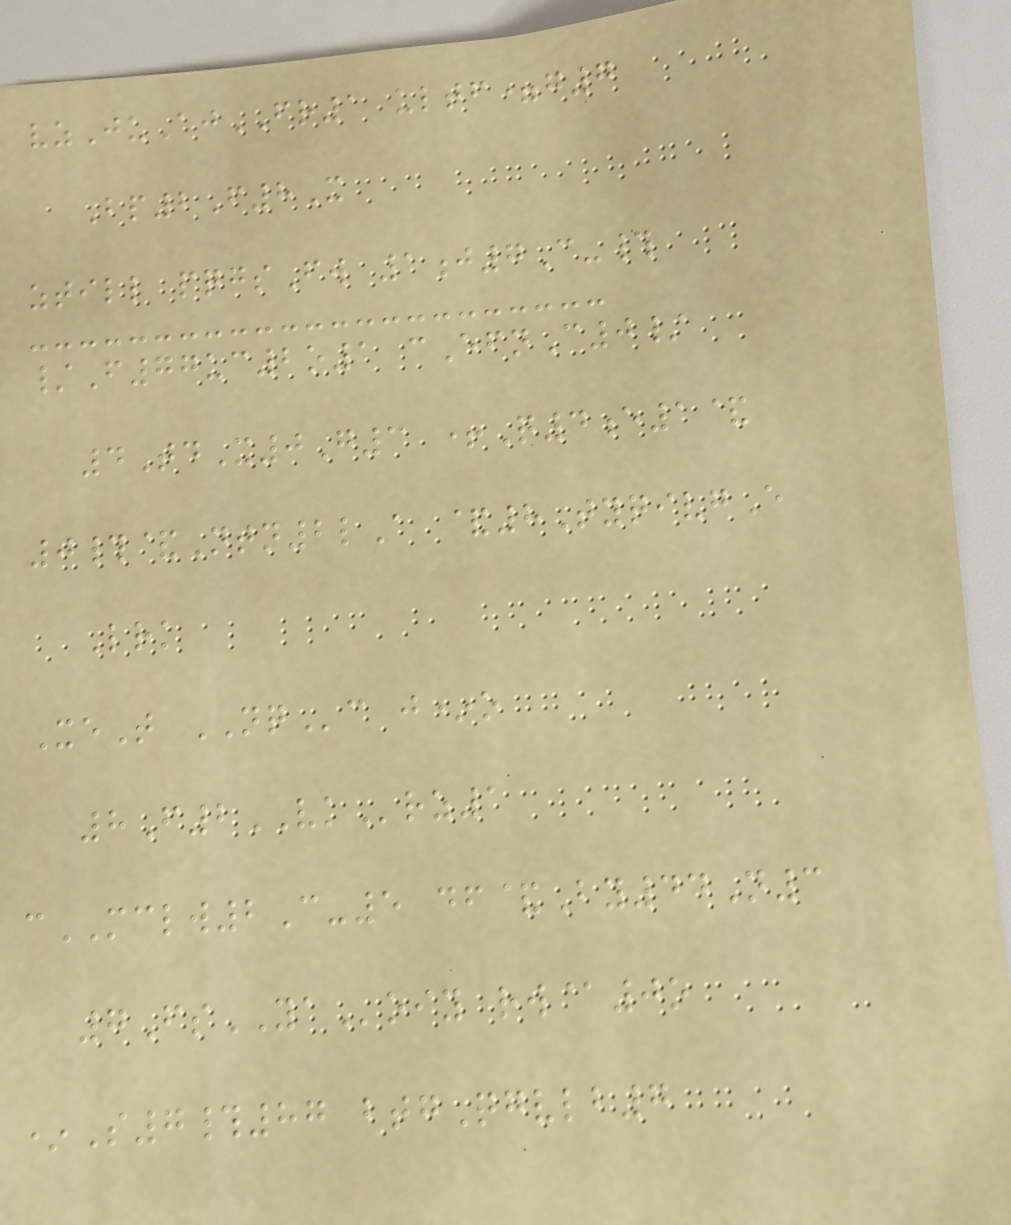vzJuAjFR1 ultf=g7
Bp2F8X
ztill pqgsFw 1j7C-#
/F77uc2o1 cEfnC0/
4TdX0G3 +Q4e1&
0#&Ntn2lA &8TyqivgE
Lrk
XeT NQc j*o
8F2VKrz1
cMCLW2C-5 df&By44N3
7FsYAoiy rw@0o
*S7#87 btgQgvlb7
